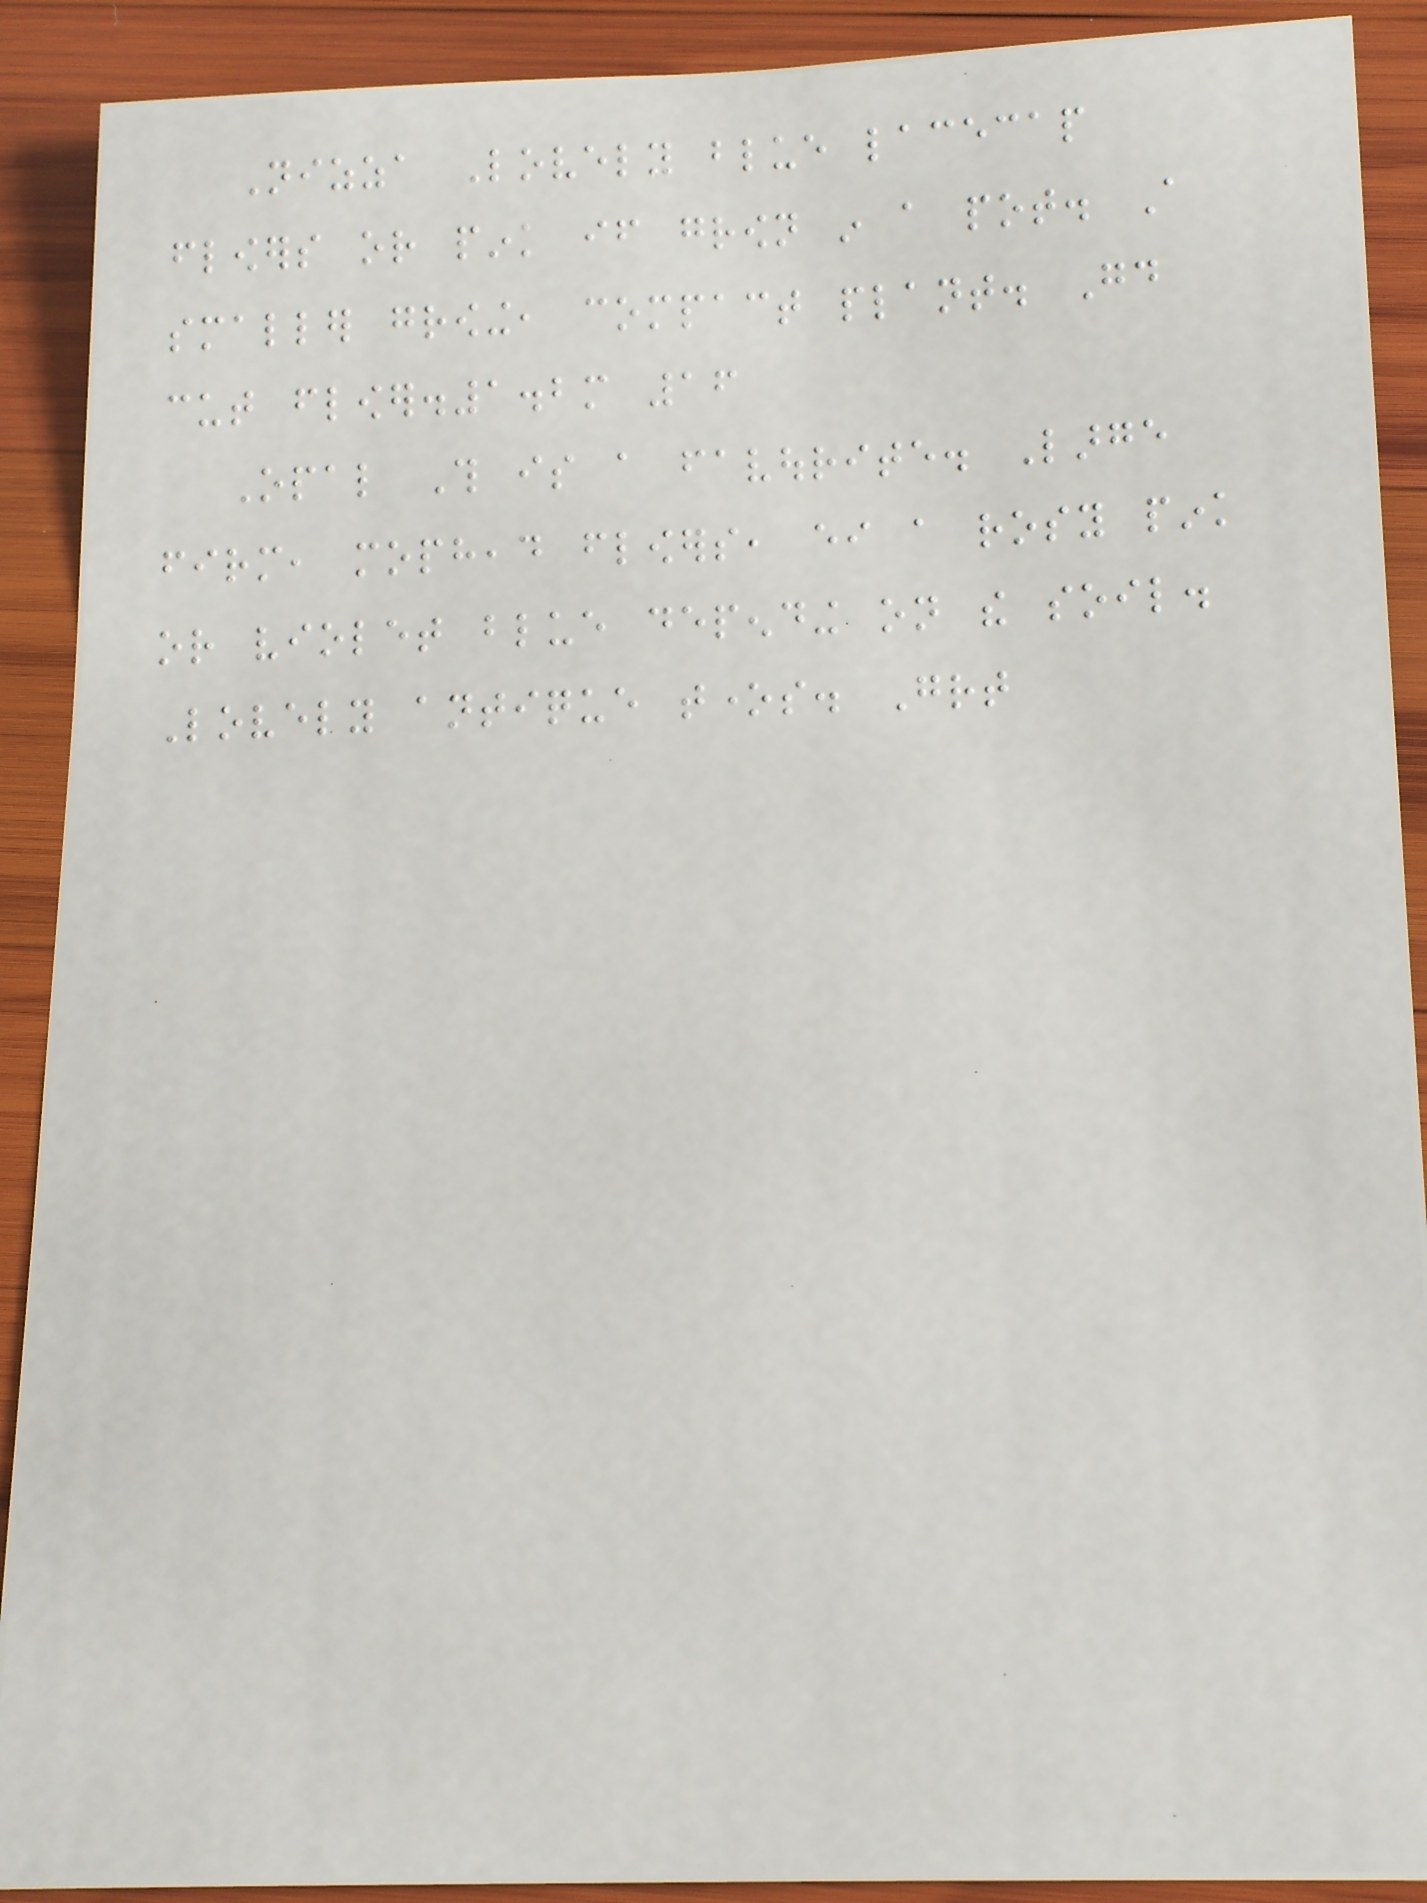Nizza Lovely blue lacecap
flowers or pink if grown in a pot. A
smaller growing, compact plant. Good
cut flower.1.2m 16
Opal This is a favourite. Large
firm, mophead flowers, either a rosy pink
or violet blue depending on the soil.
Lovely antique tones. Great
